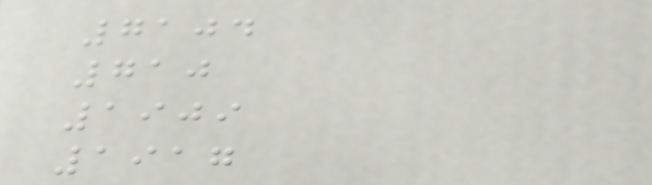7104
710
1909
1917
